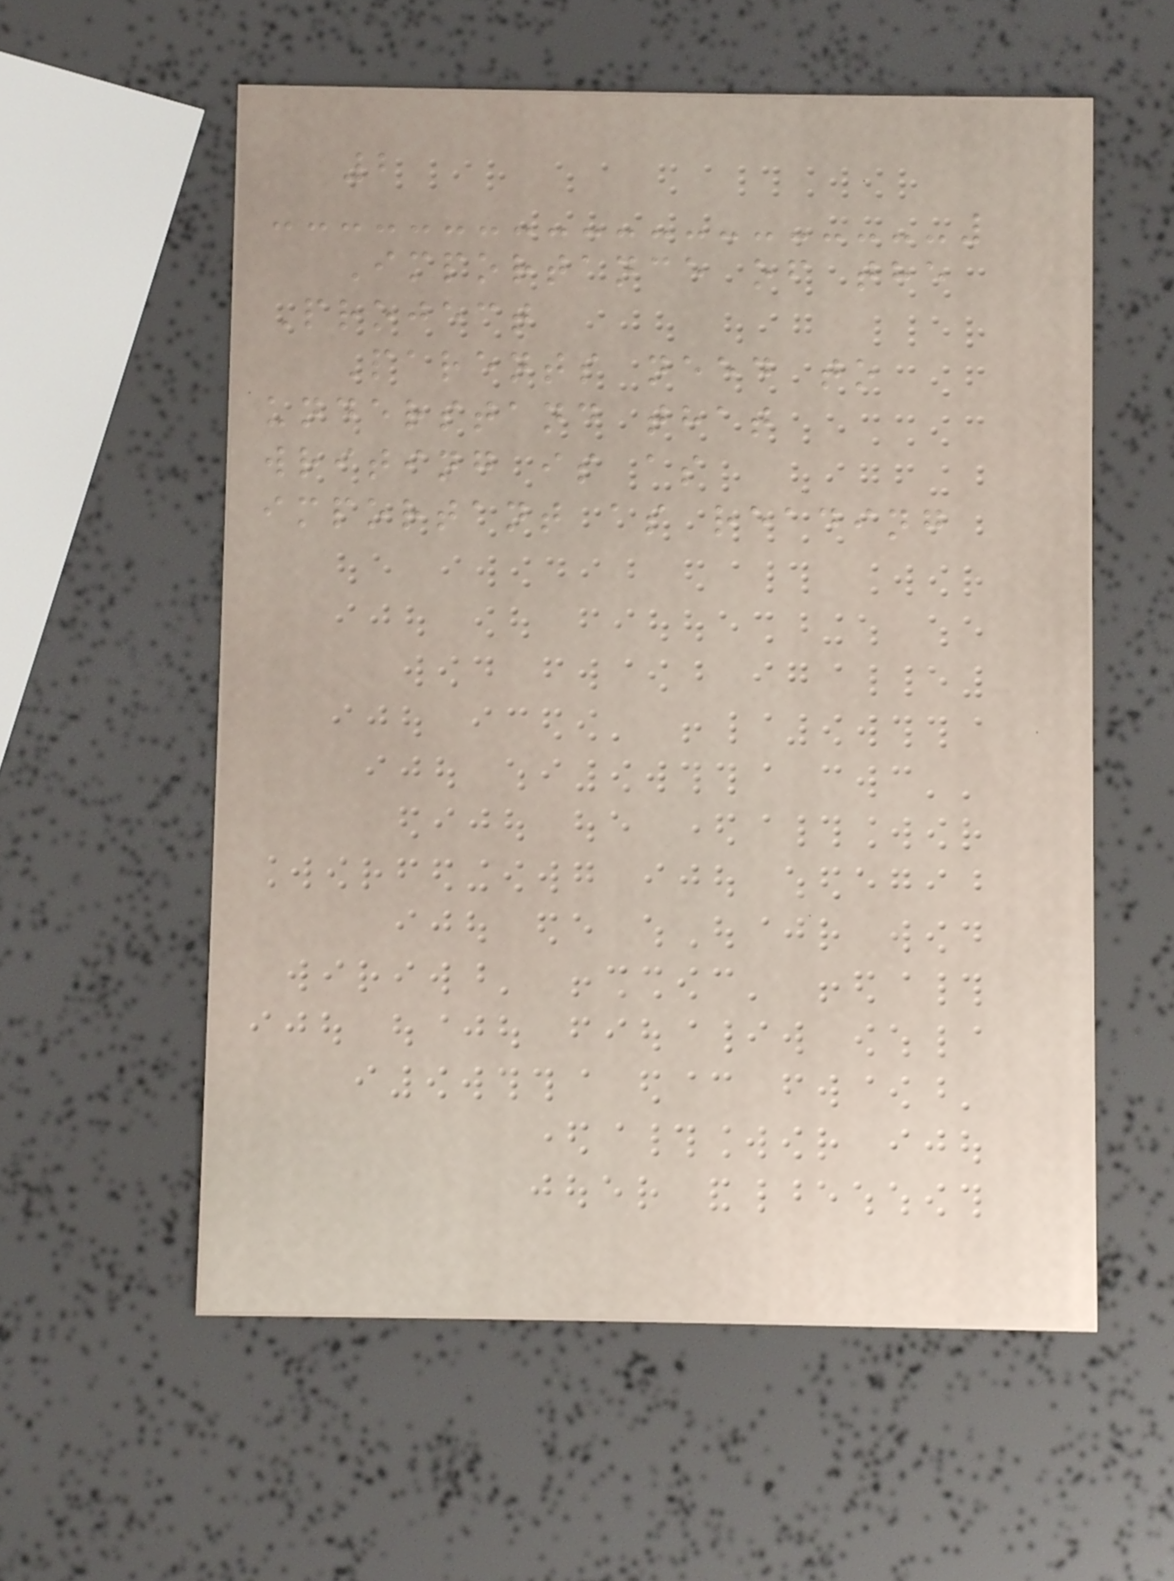2
Importance of the
Project
Parents need to
understand that
writing is as
important as reading
